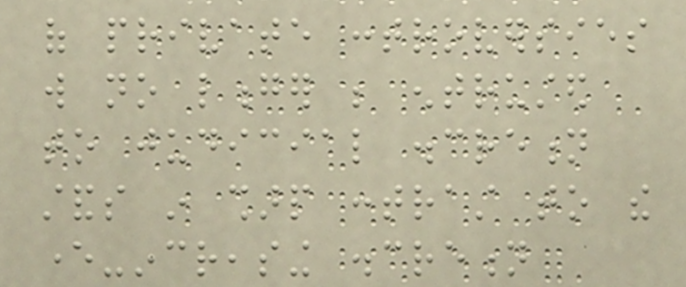of private controversies
will no longer be entrusted
to judicial discretion
stands in sharp contrast to the
ever-increasing discretion
